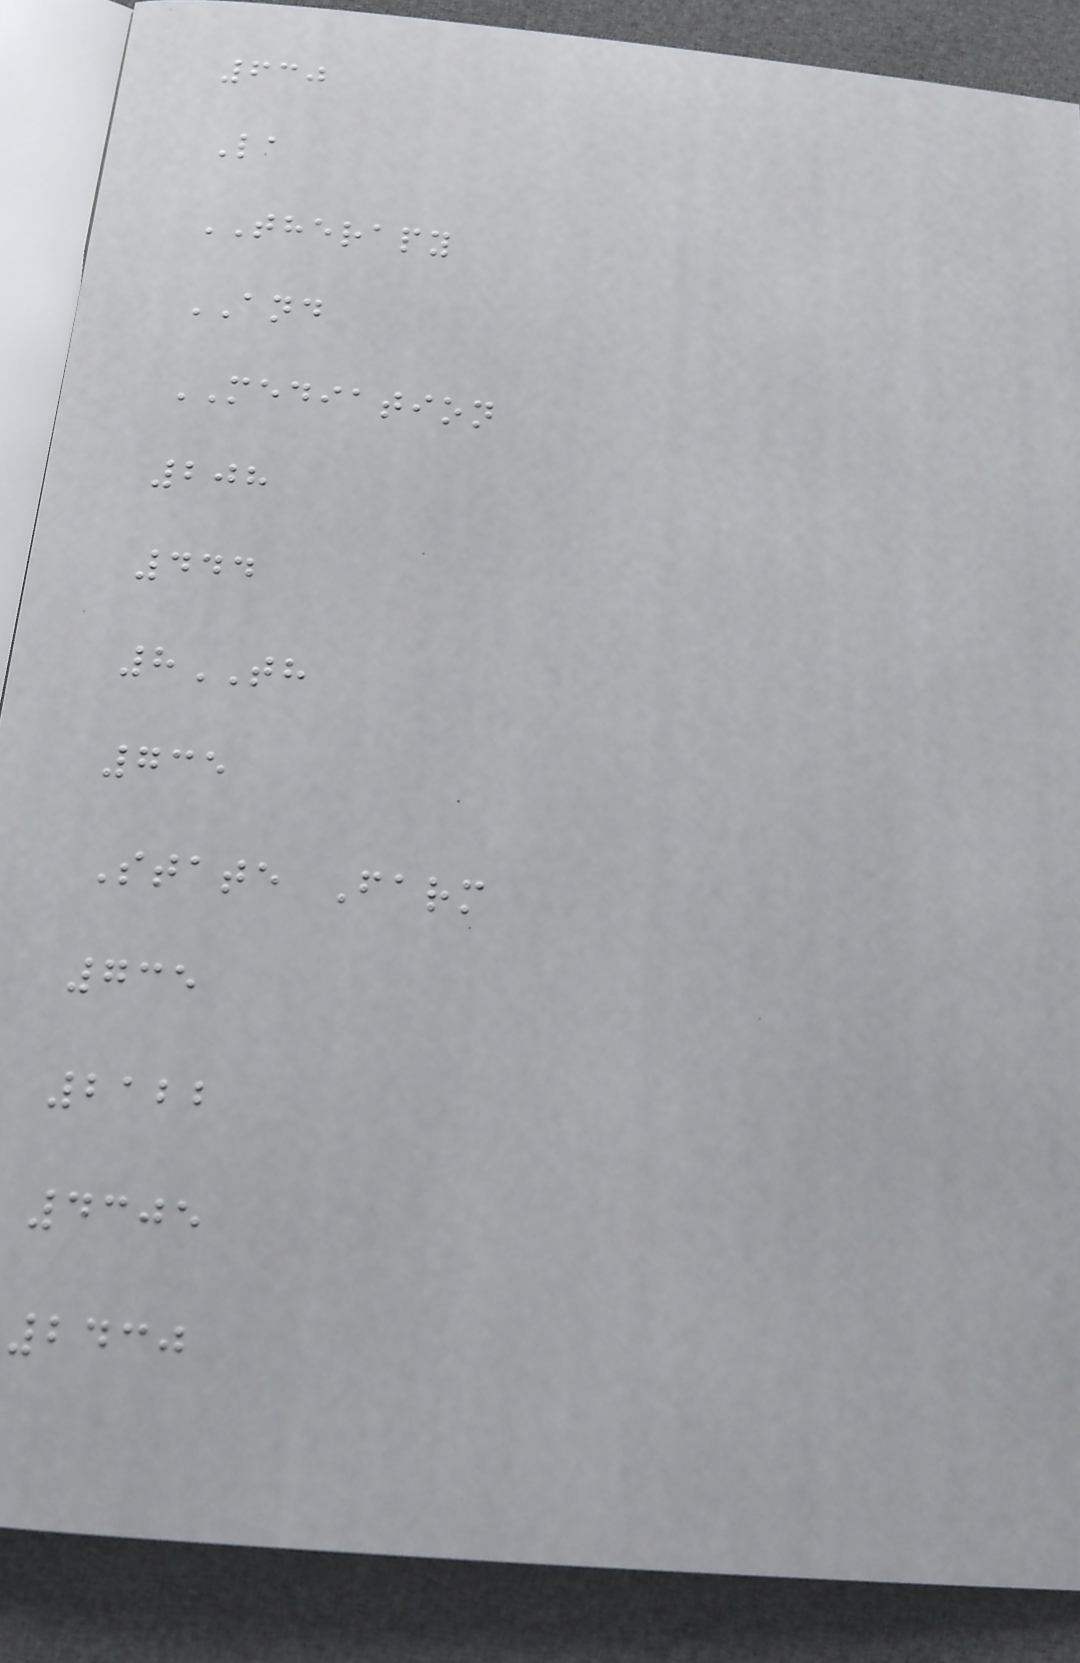630
La
THERAPY
AND
MEDIATION
208
444
8TH
735
State Farm
735
2122
4305
2430
